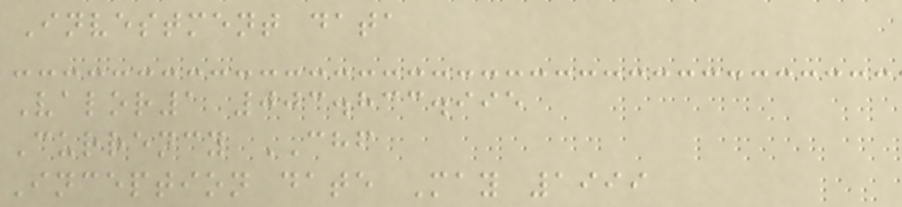Investment data
Valor1 003.833.995
Currency CHF
Inception date May 1999
